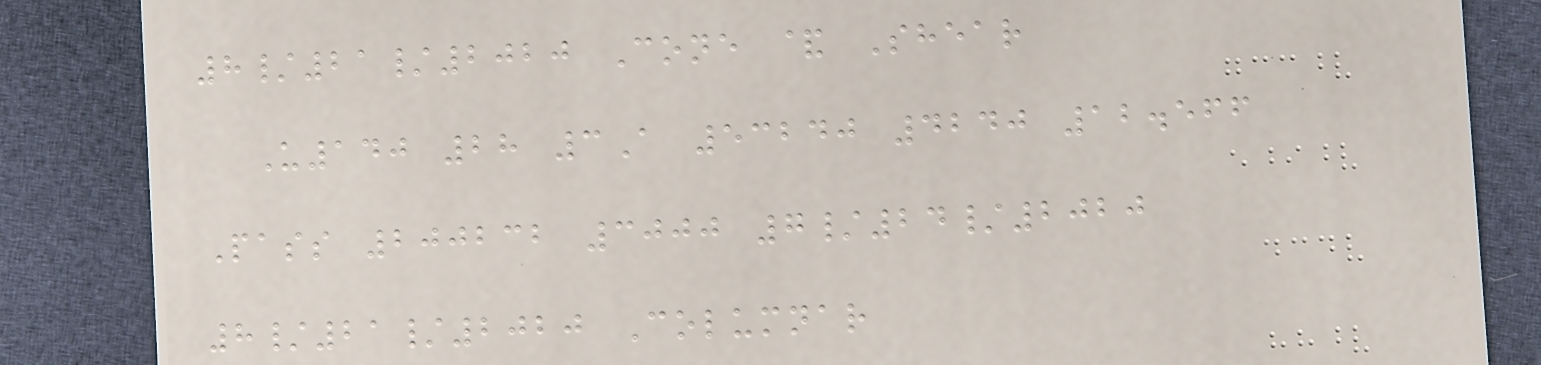8/21/2020 Cone & Shear
U140 28 3A 53240 4240 12.566
Pass 200232 3000 7/24/2020
8/21/2020 Columnar
